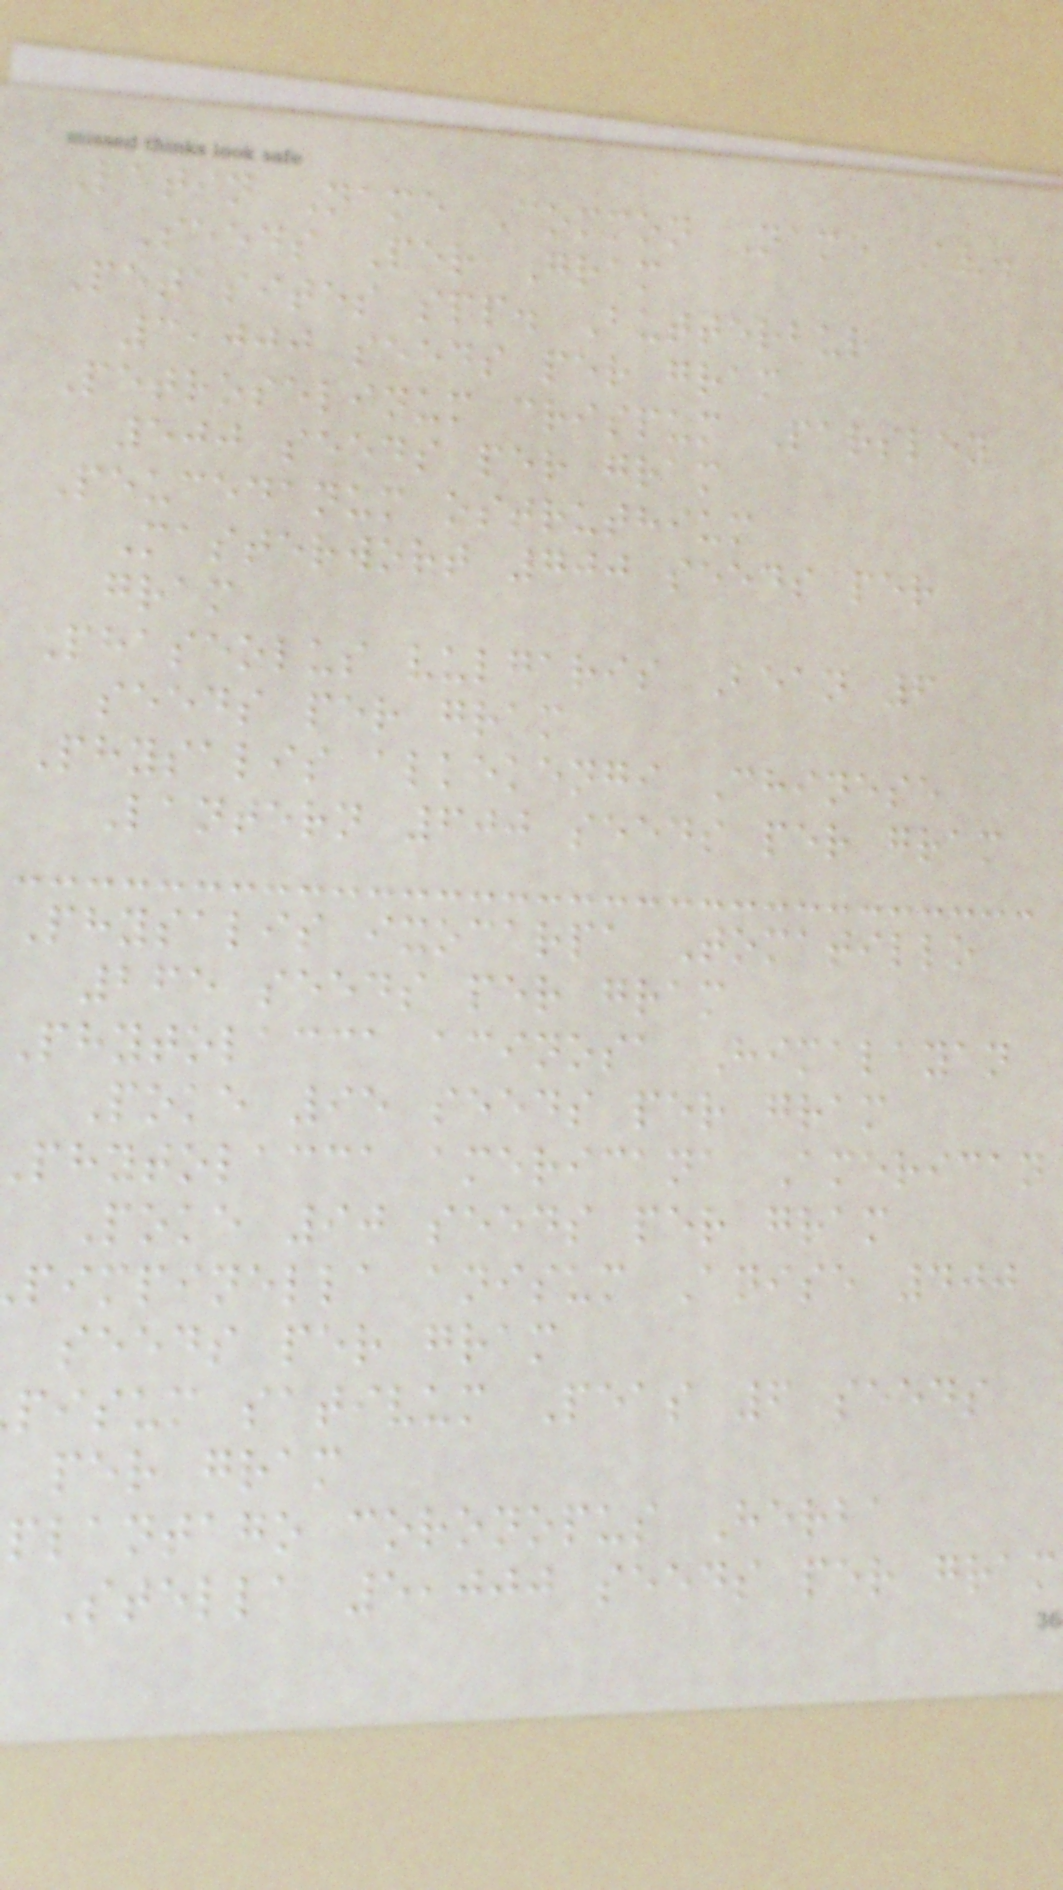Latin Name Common Name Av.
Seeds Per Gram
Petasites spp. Butterbur
3,000 seeds per gram
Petroselinum crispum Parsley
500 seeds per gram
Peucedanum ostruthium
Masterwort 700 seeds per
gram
Phaseolus vulgaris Bean 6
seeds per gram
Physalis alkekengi Chinese
Lantern 600 seeds per gram
Physalis ixocarpa Tomatillo
265 seeds per gram
Phytolacca acinosa Himalayan
Poke 95 seeds per gram
phytolacca americana American
Poke 90 seeds per gram
pimpinella anisum Anise 400
seeds per gram
pisum sativum Peas 6 seeds
per gram
plantago coronopus Herba
Stella 5,000 seeds per gram
